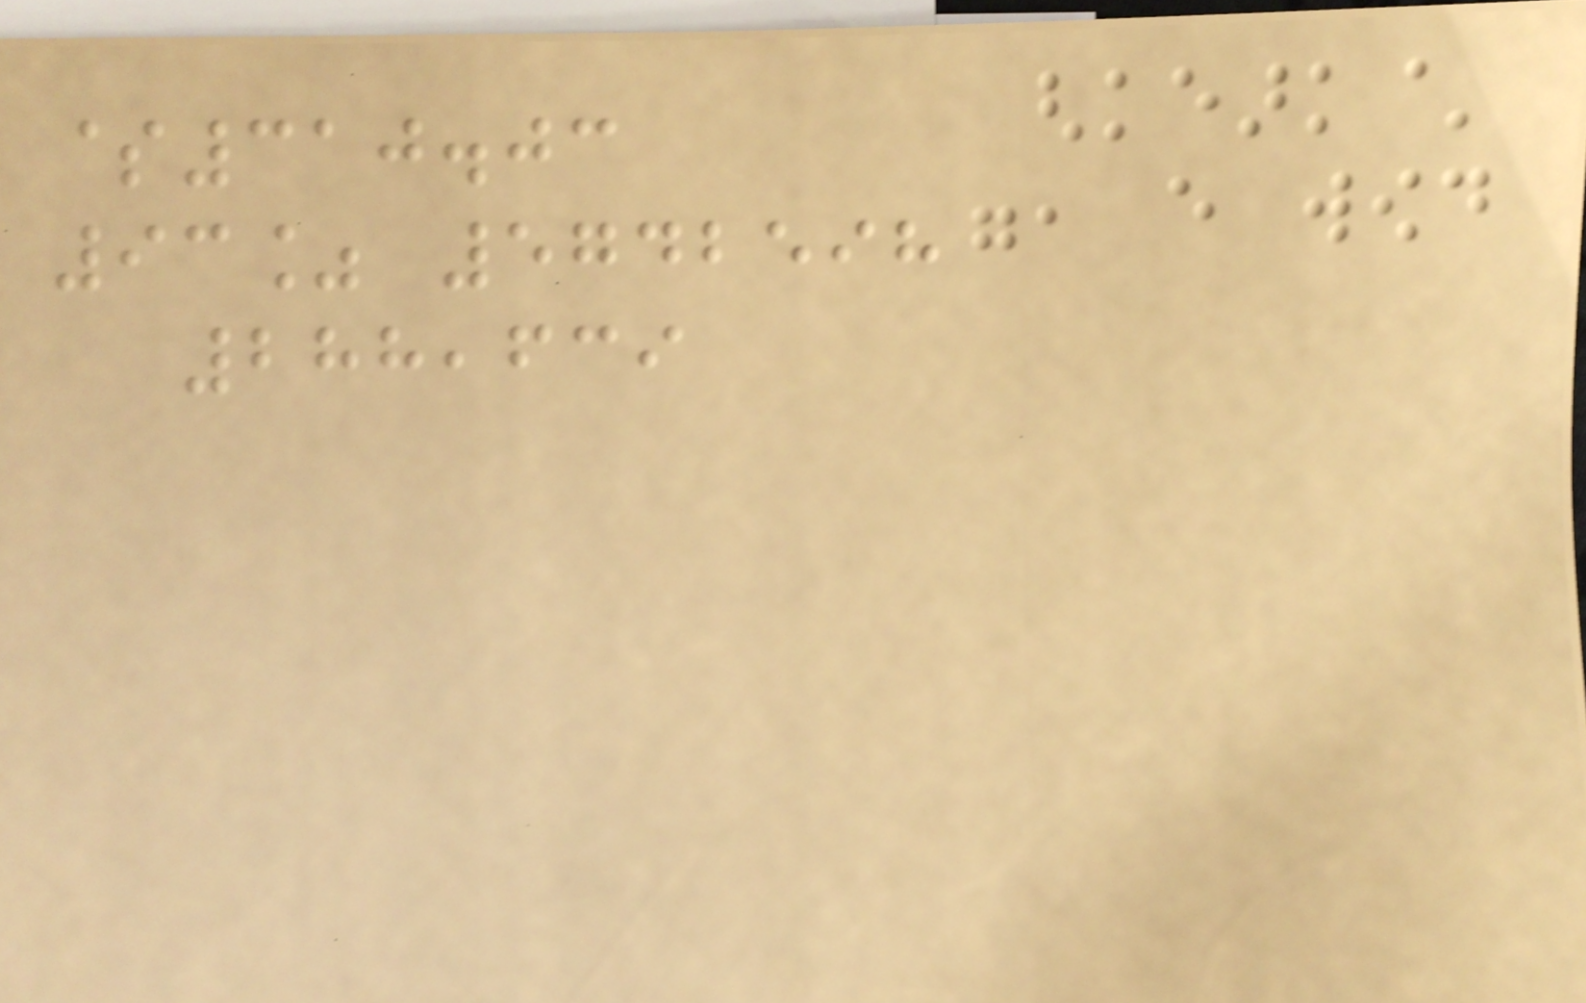$310.03
93% 5742598
288,639
